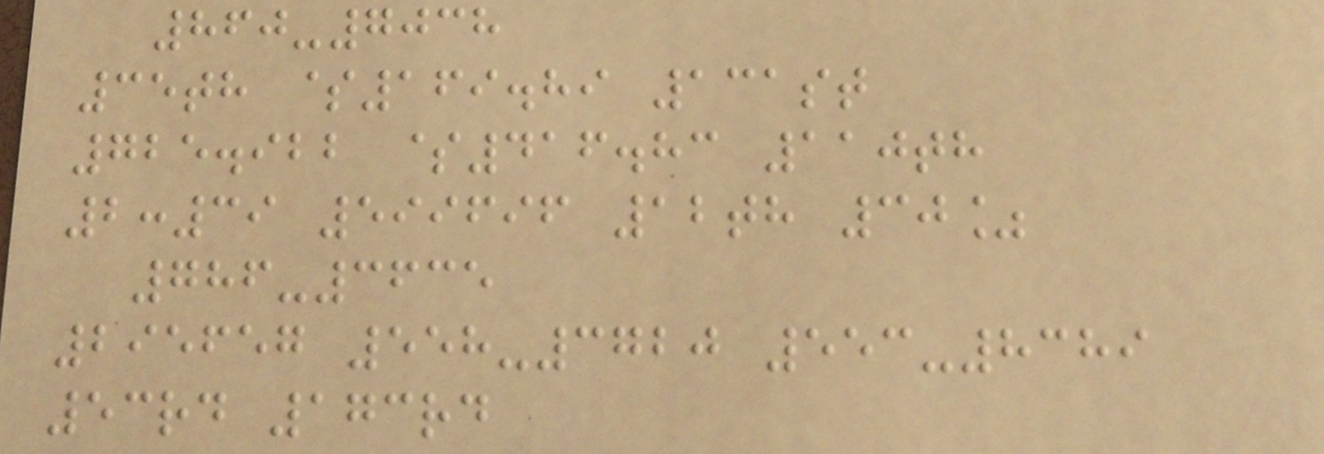860-7038
35th $169.89 131st
725.922 $416.83 110th
2:39 599696 12th 30%
786-3635
295657 558-3720 553-8389
53rd 173rd
